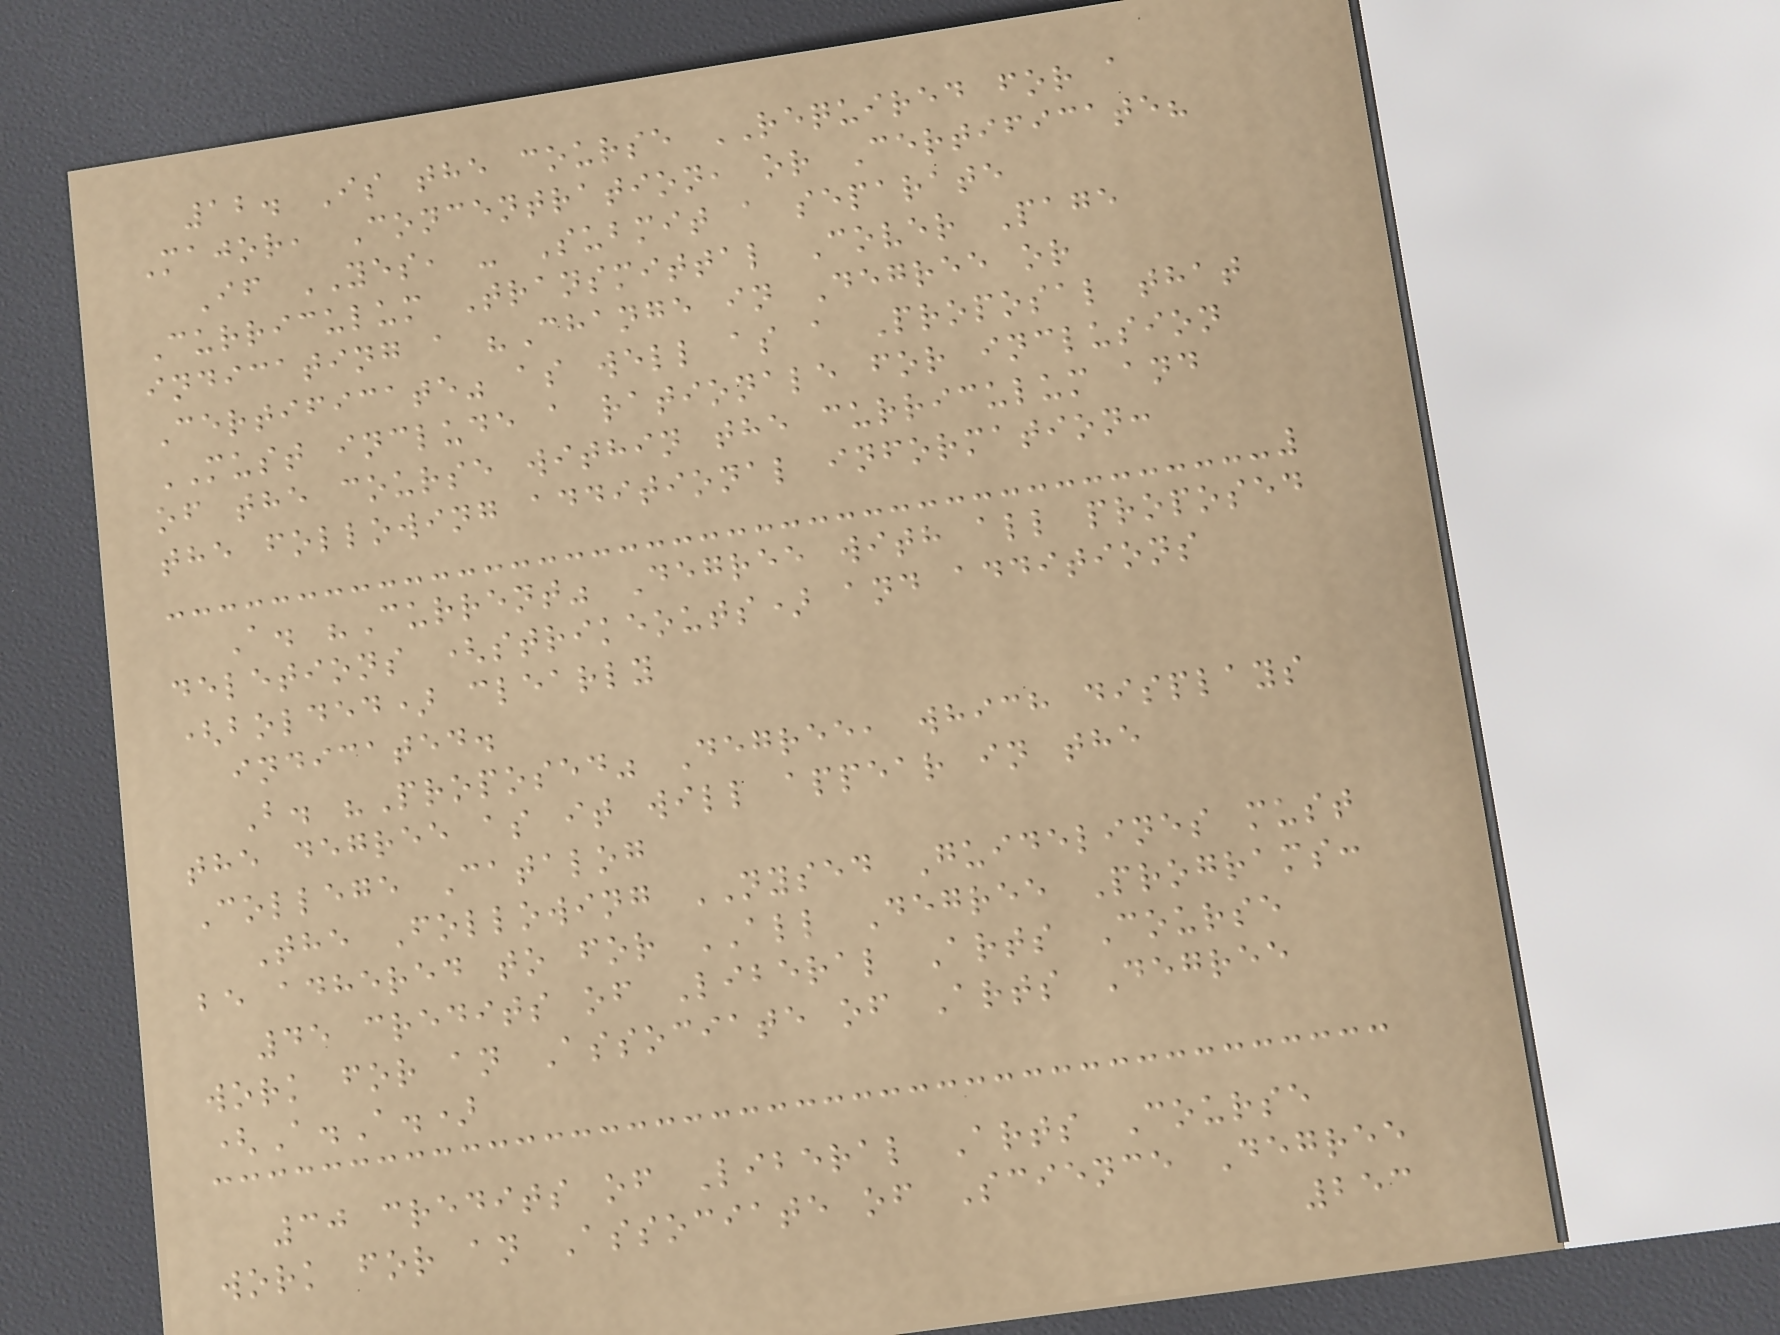12. Is the course REQUIRED for a
Major, Concentration, or Certificate?
If YES, - Submit a separate
Curriculum Transmittal Cover Page
indicating a "Change in Degree or
Certificate" as well as a Proposal that
MUST include a rationale for inclusion
of the course within the curriculum and
the following additional information:
A. "Current" Degree with all proposed
deletions (strikeouts) and additions
(bolded) clearly
indicated.
B. "Proposed" Degree, which displays
the degree as it will appear in the
College Catalog
The Following NYSED Guidelines must
be adhered to for ALL Degree Programs:
45 credits of Liberal Arts Course
work for an Associate of Arts Degree
(A.A.)
30 credits of Liberal Arts Course
work for an Associate of Science Degree
253
